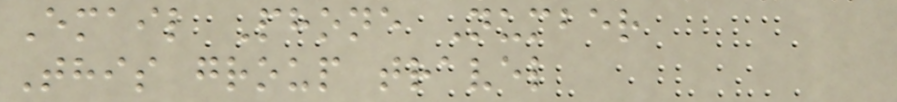Email Phone Number
This group travel
